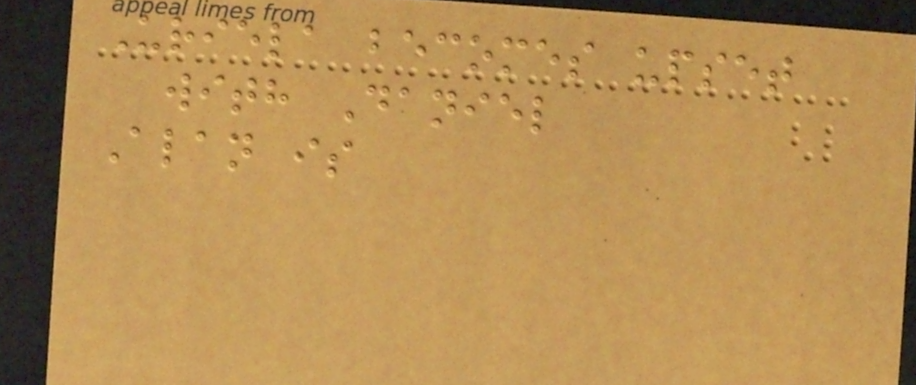Uriela becomes upset
with Daniel
Alan is
